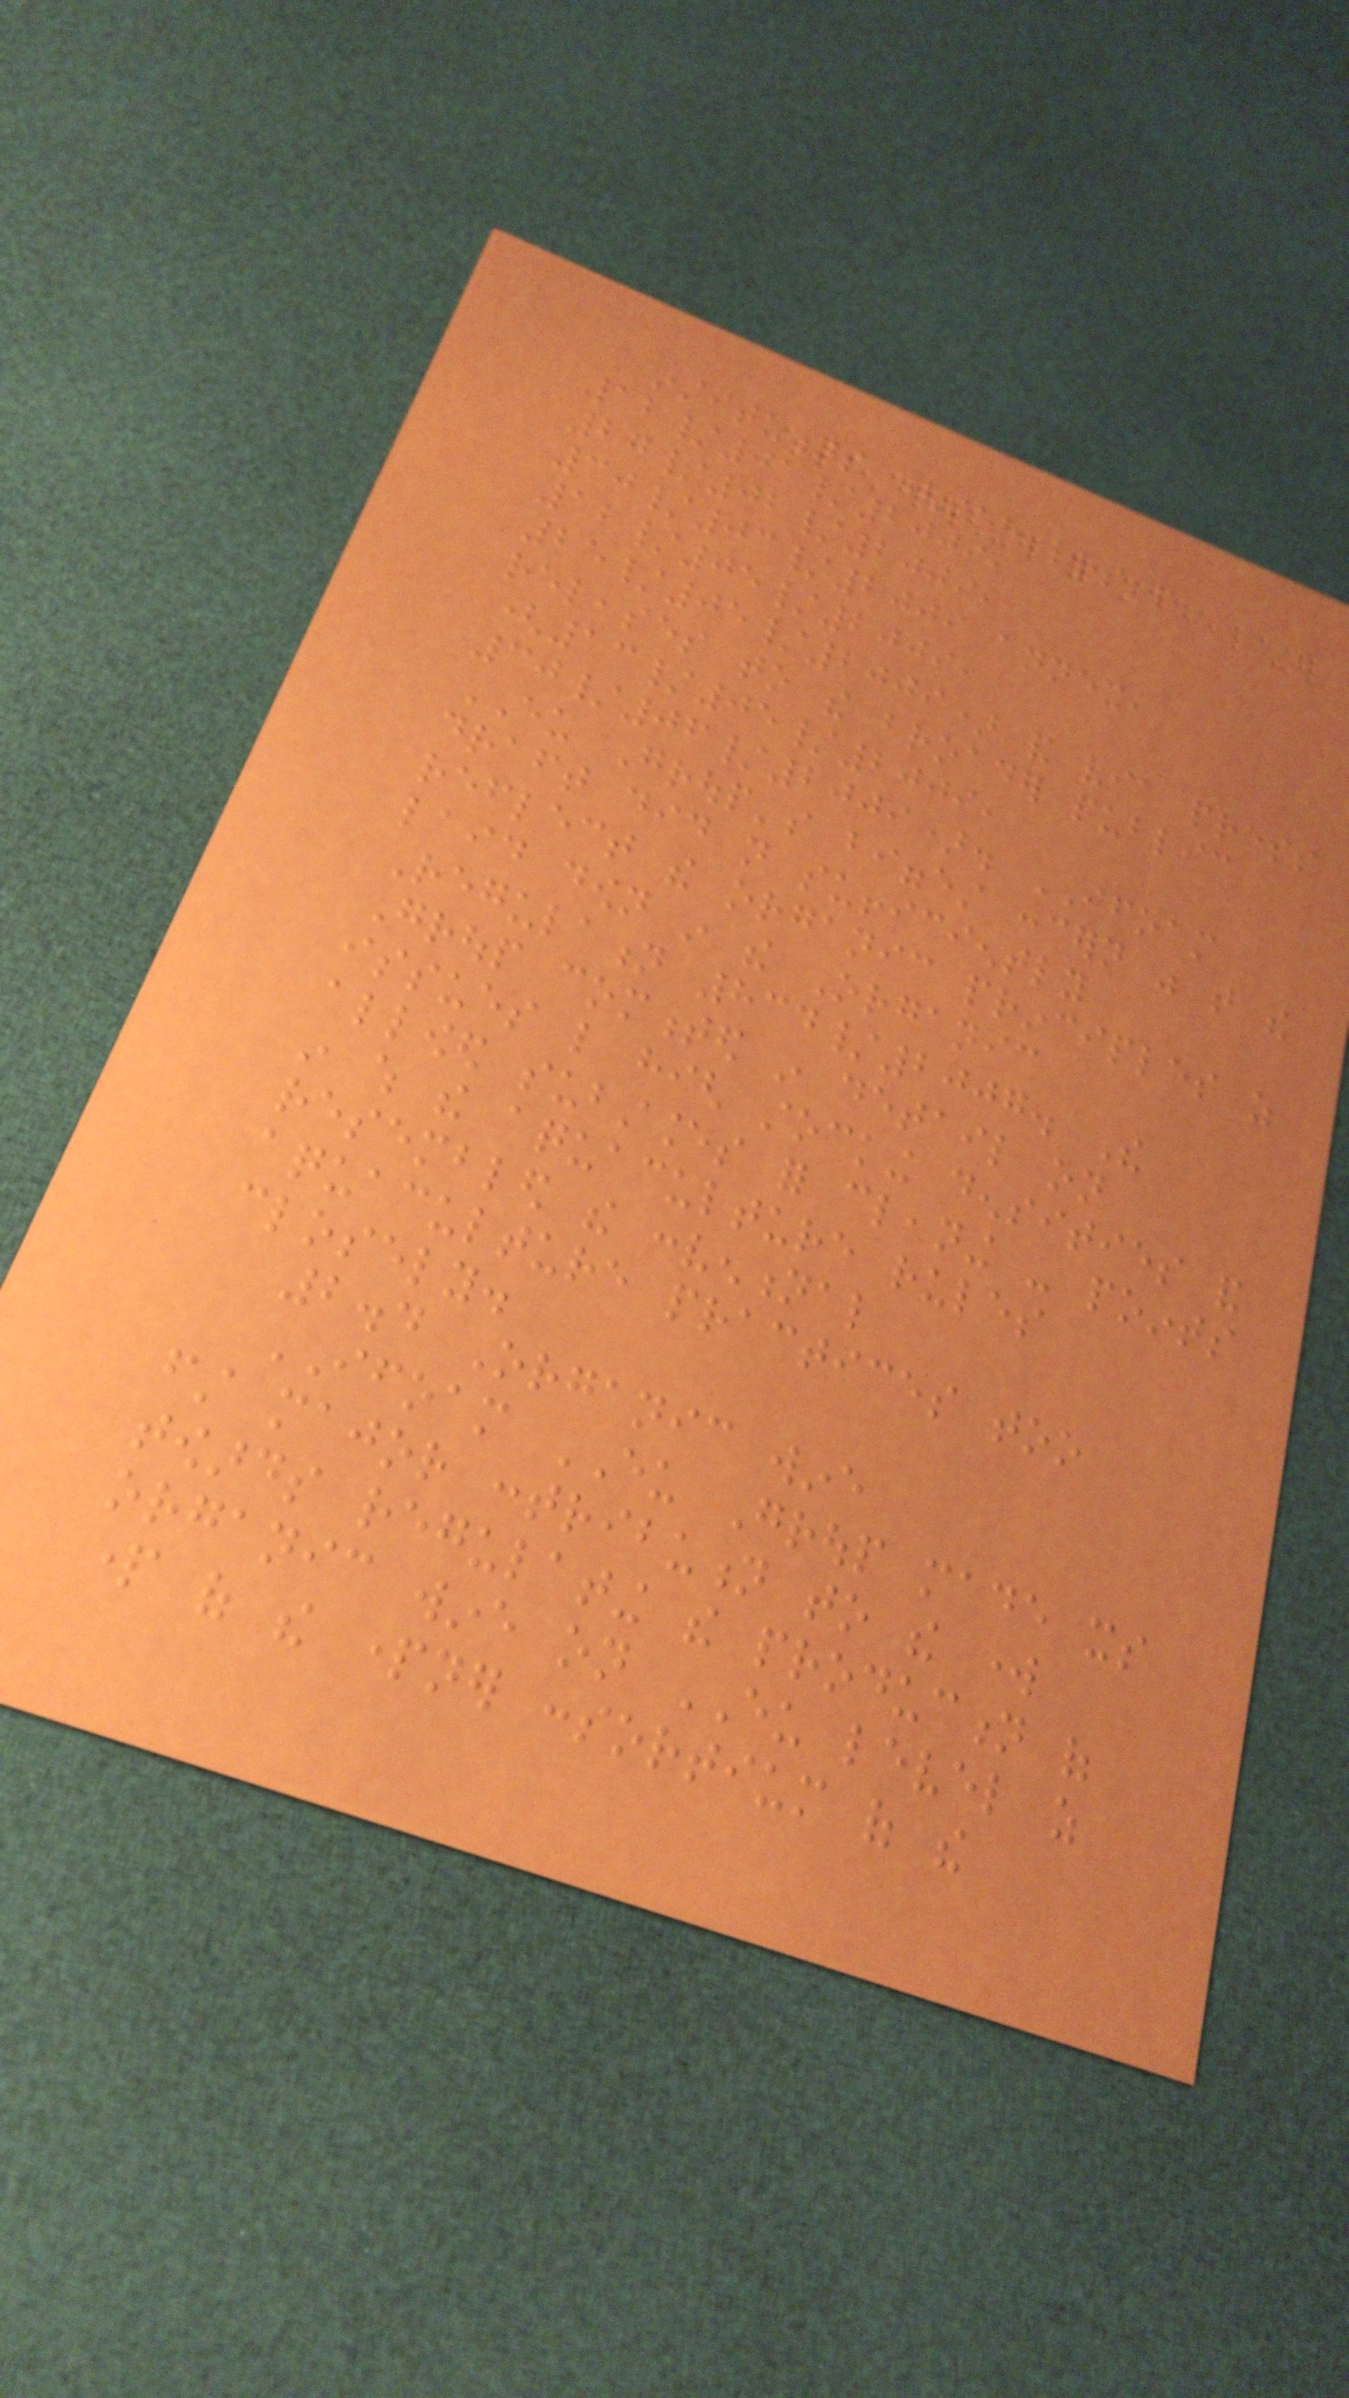institutions (see letters from
12/01/2009,
27/02/2009,
30/03/2009 annex,
12/05/2009,
25/05/2009) and via press
releases to the broader public
(13/05/2009,
30/06/2009). IFOAM
EU Group's biggest concern was that the
draft did not sufficiently
reflect the organic principles as
laid down in the Organic
Regulation 834/2007. The
Group commented in detail on
issues like high stocking densities and
allowed substances for cleaning - points
in which the aquaculture rules
resembled the conventional
aquaculture practices too
closely.
2.4 Organic wine
IFOAM EU Group made its
first major contribution to the work
towards regulating the production of
organic wine on EU level as
part of the partner consortium of the
